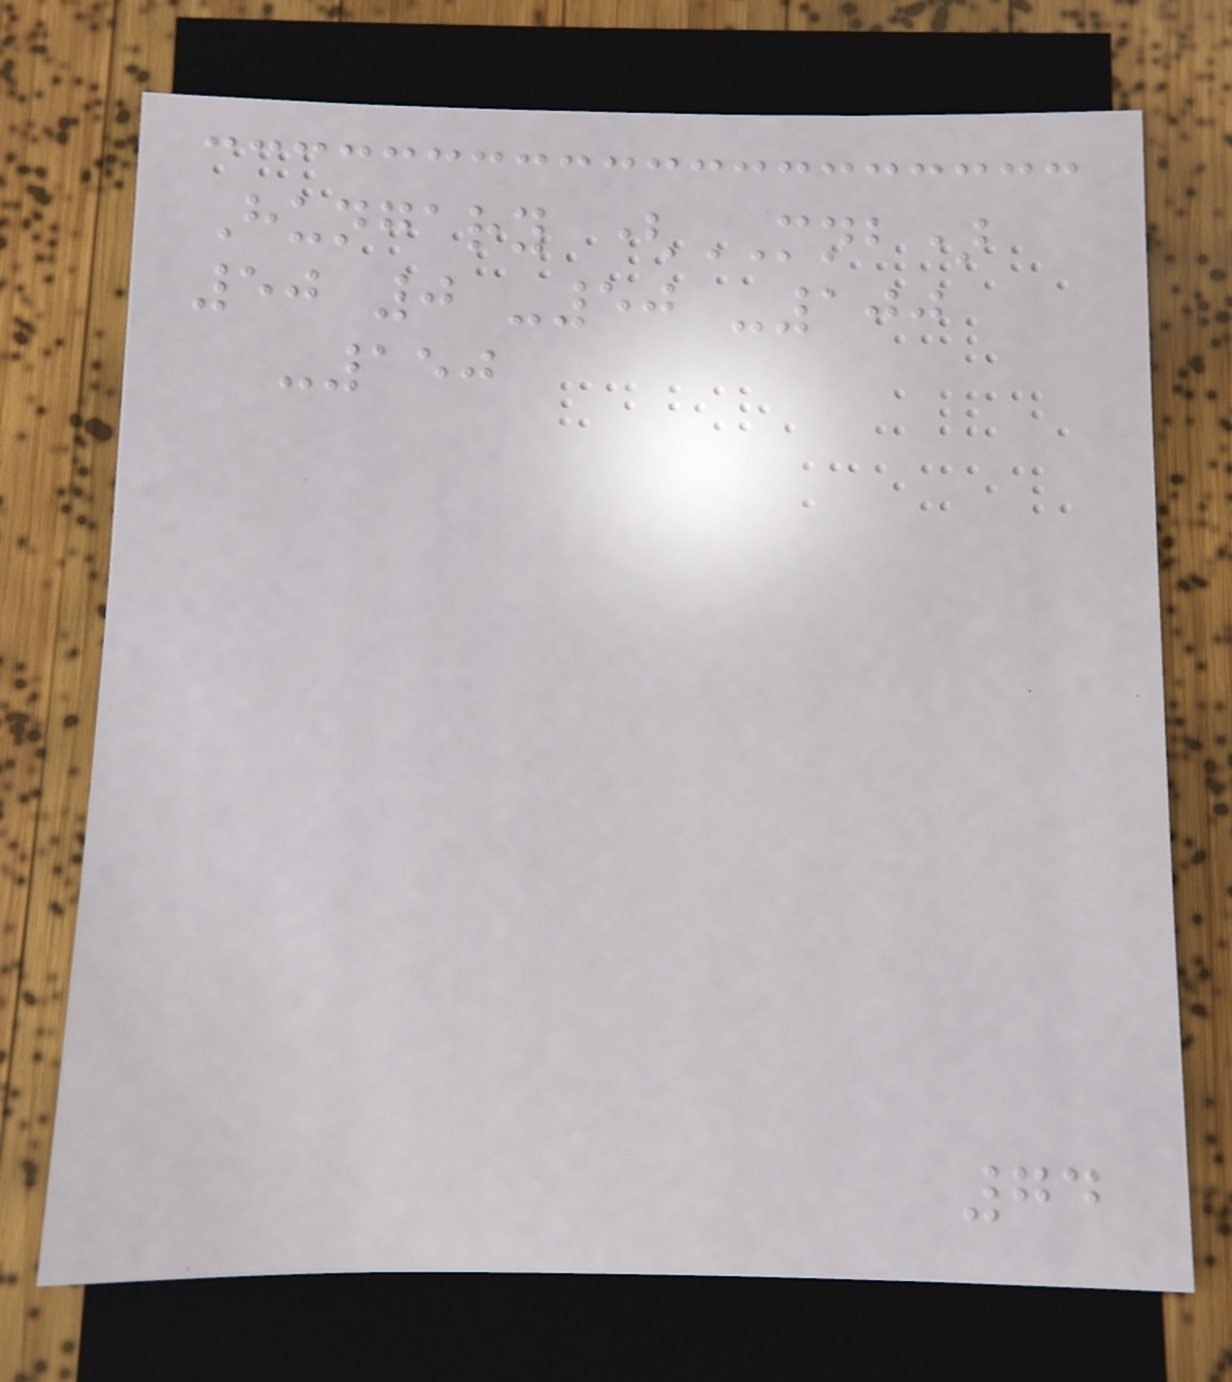Hungary (MNB)
50 0 -50 -100
-150
74
